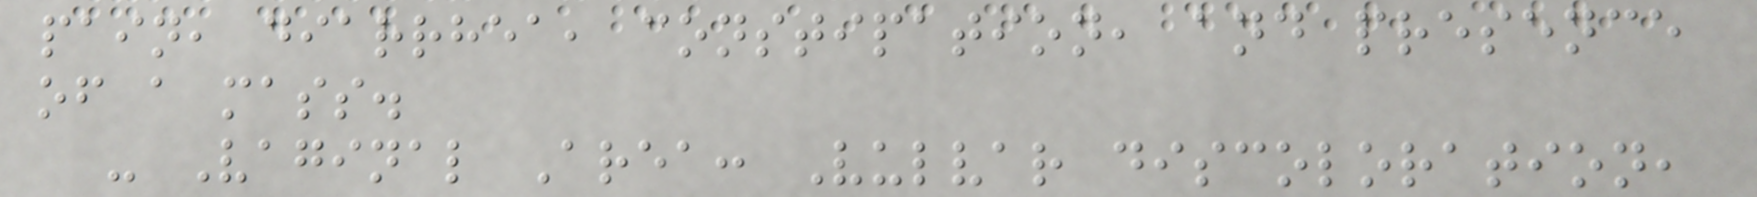pain, diarrhea, constipation, and presence
of a mass.
- Vaginal Area: Vulvar discoloration,
